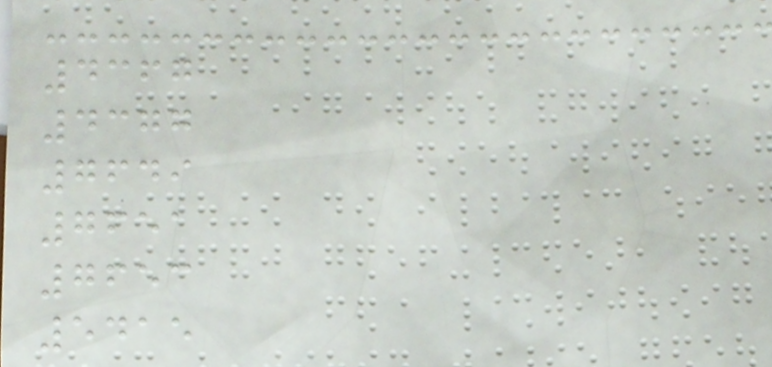4367
4377
7649
7651
7653
5415
